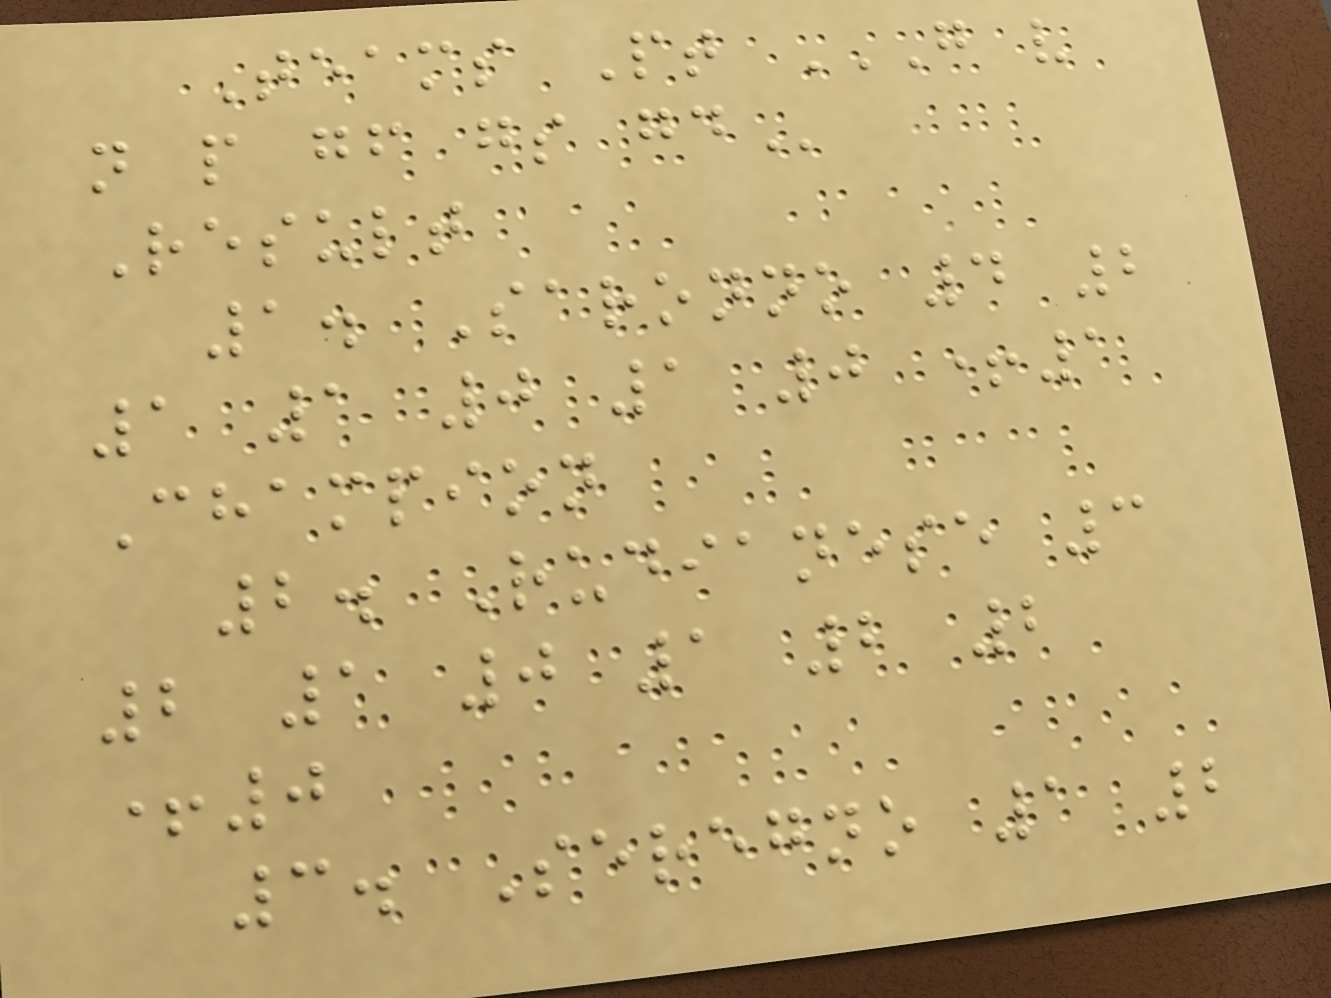Teams Pt G V
N P GF GS GD
Result
1. Saronno 4 2
1 1 0 1 0 +1
Champion
2. Rudianese 3
2 1 0 1 2 2
+0
3. Seregno 1 2
